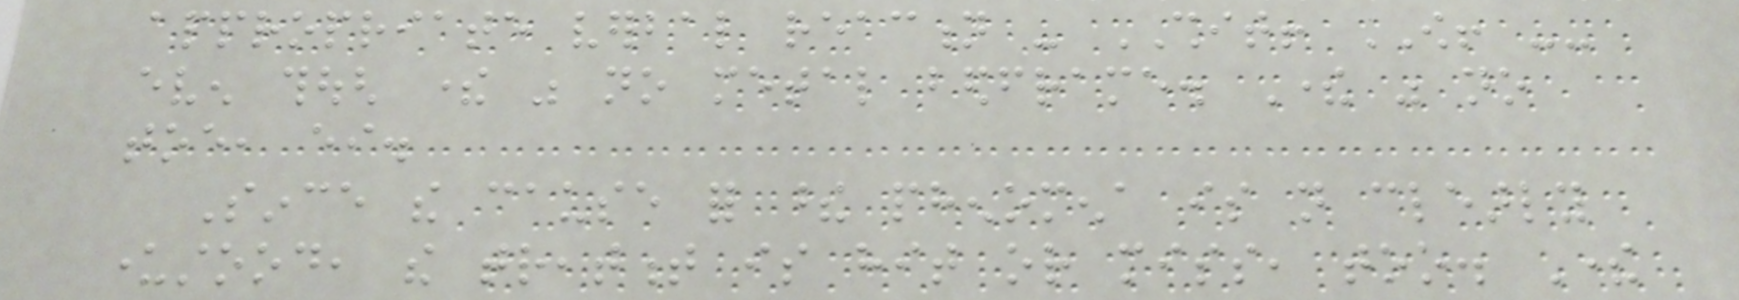appropriate verbal reaction - SHIT! OW! --
even though there was no metal bedframe. There was no
toe, either.
Since the cause for these phenomena is not clearly
understood, the treatment is hit or miss, too. There
